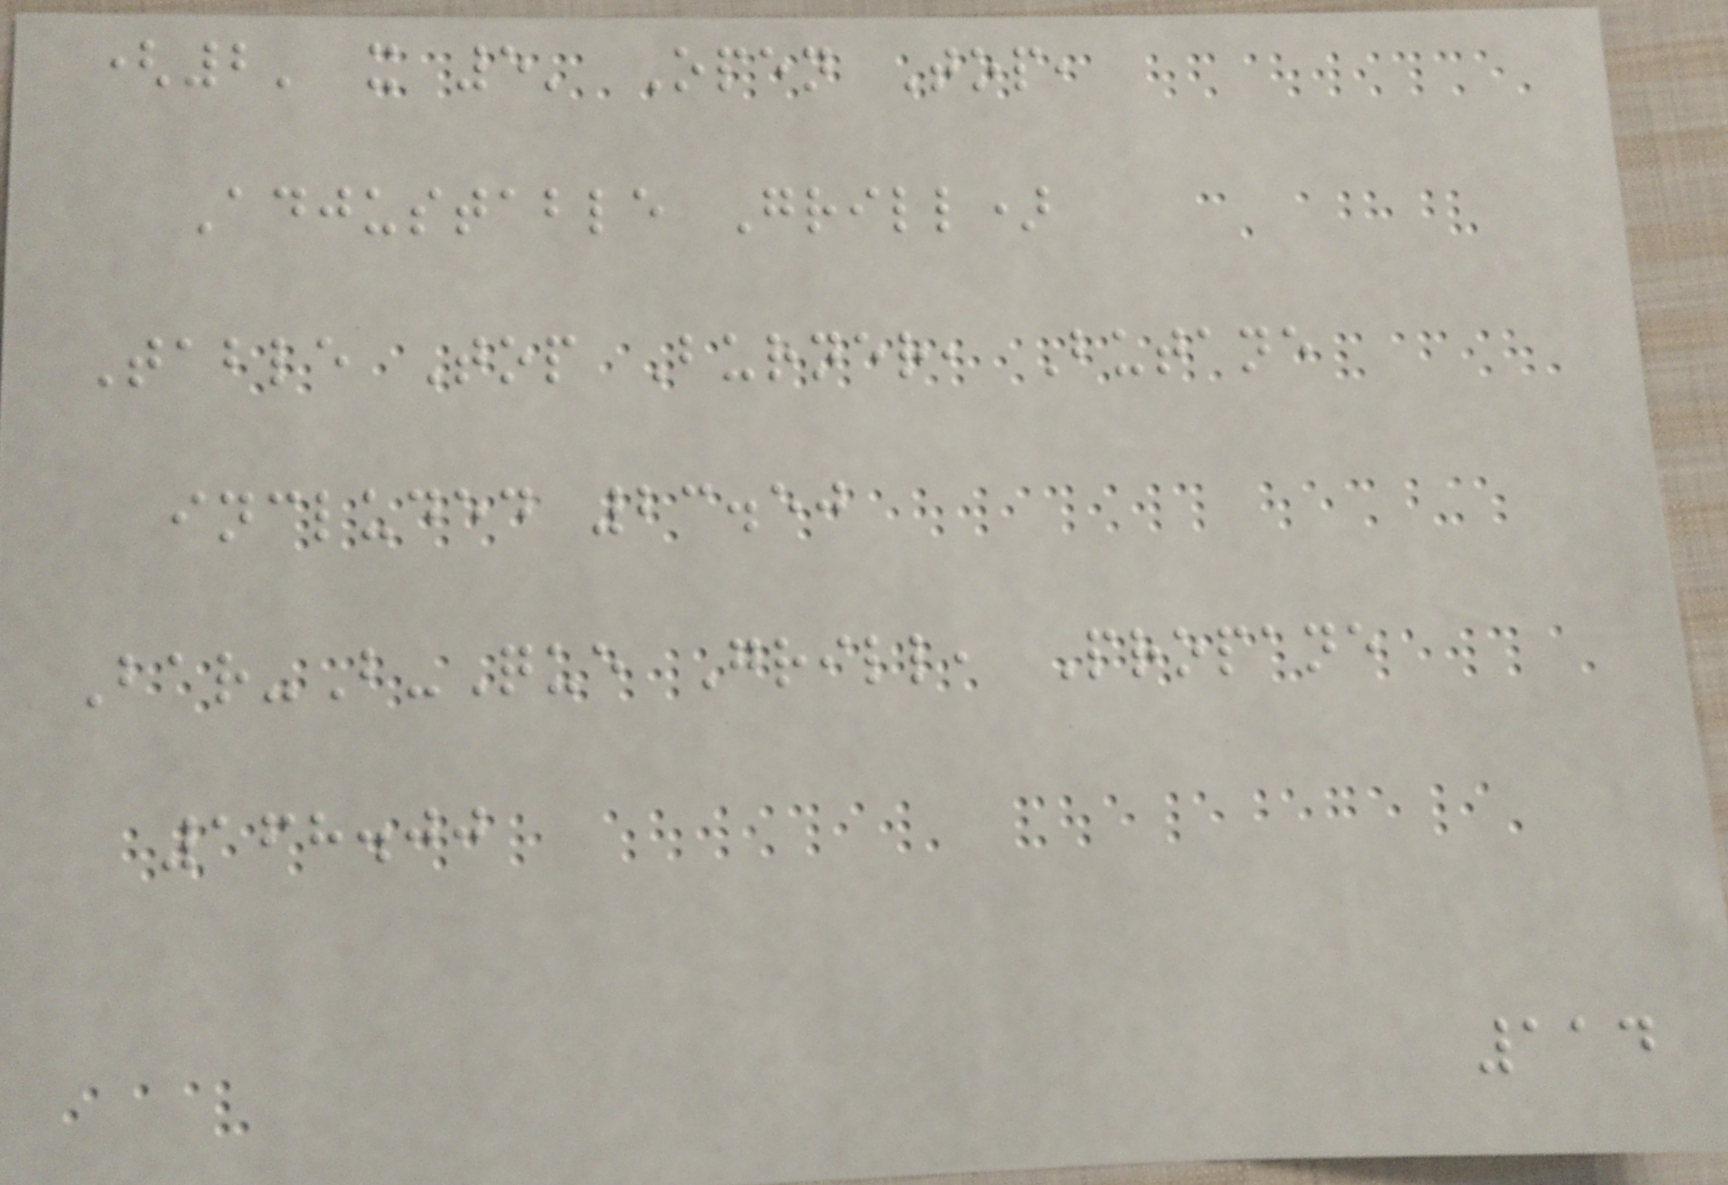(2' x 5' Open Top,
Adjustable Grill)
Table Top Burner, Butane
included 23.50
Bar-B-Que Grill, Propane
168.00
114
